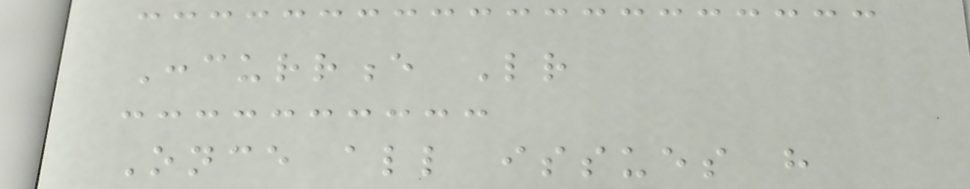Concurrence Letter
Once all issues have
